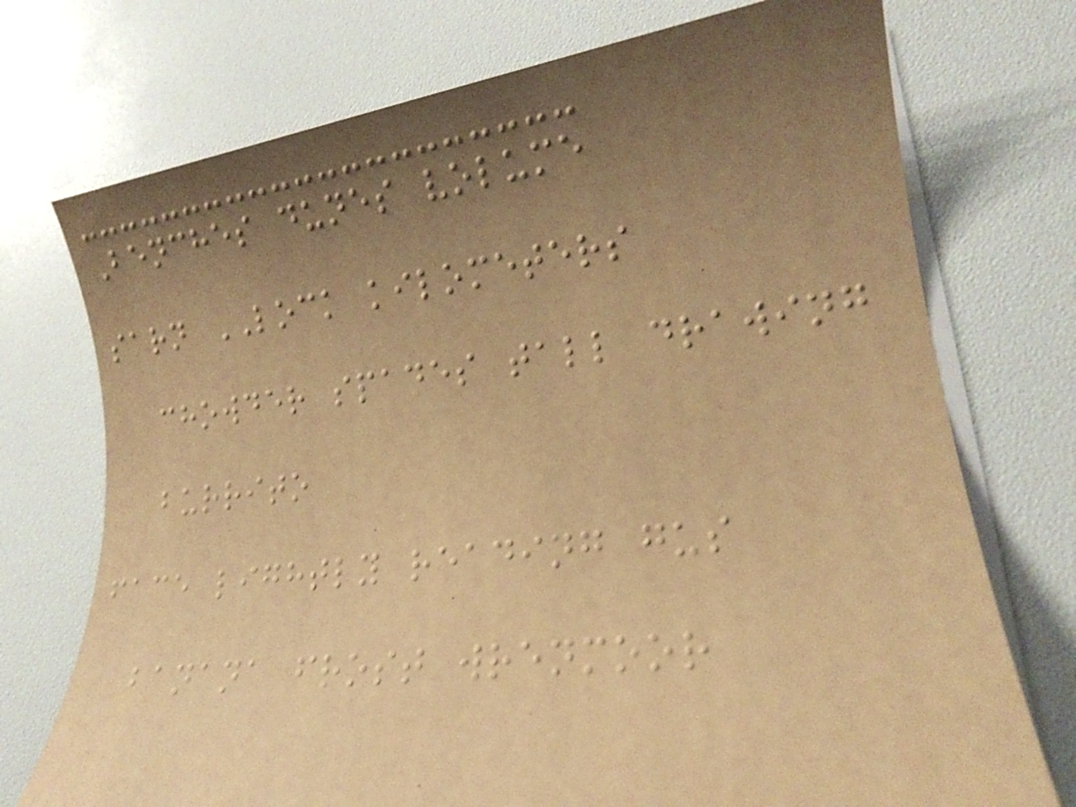Benches dunes volume
sarn LOCK kilometers
chowder spades tall drawing
burrito
face lightly reading gus
banana frost wrenmoor
